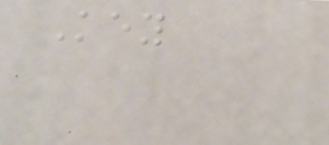Key
